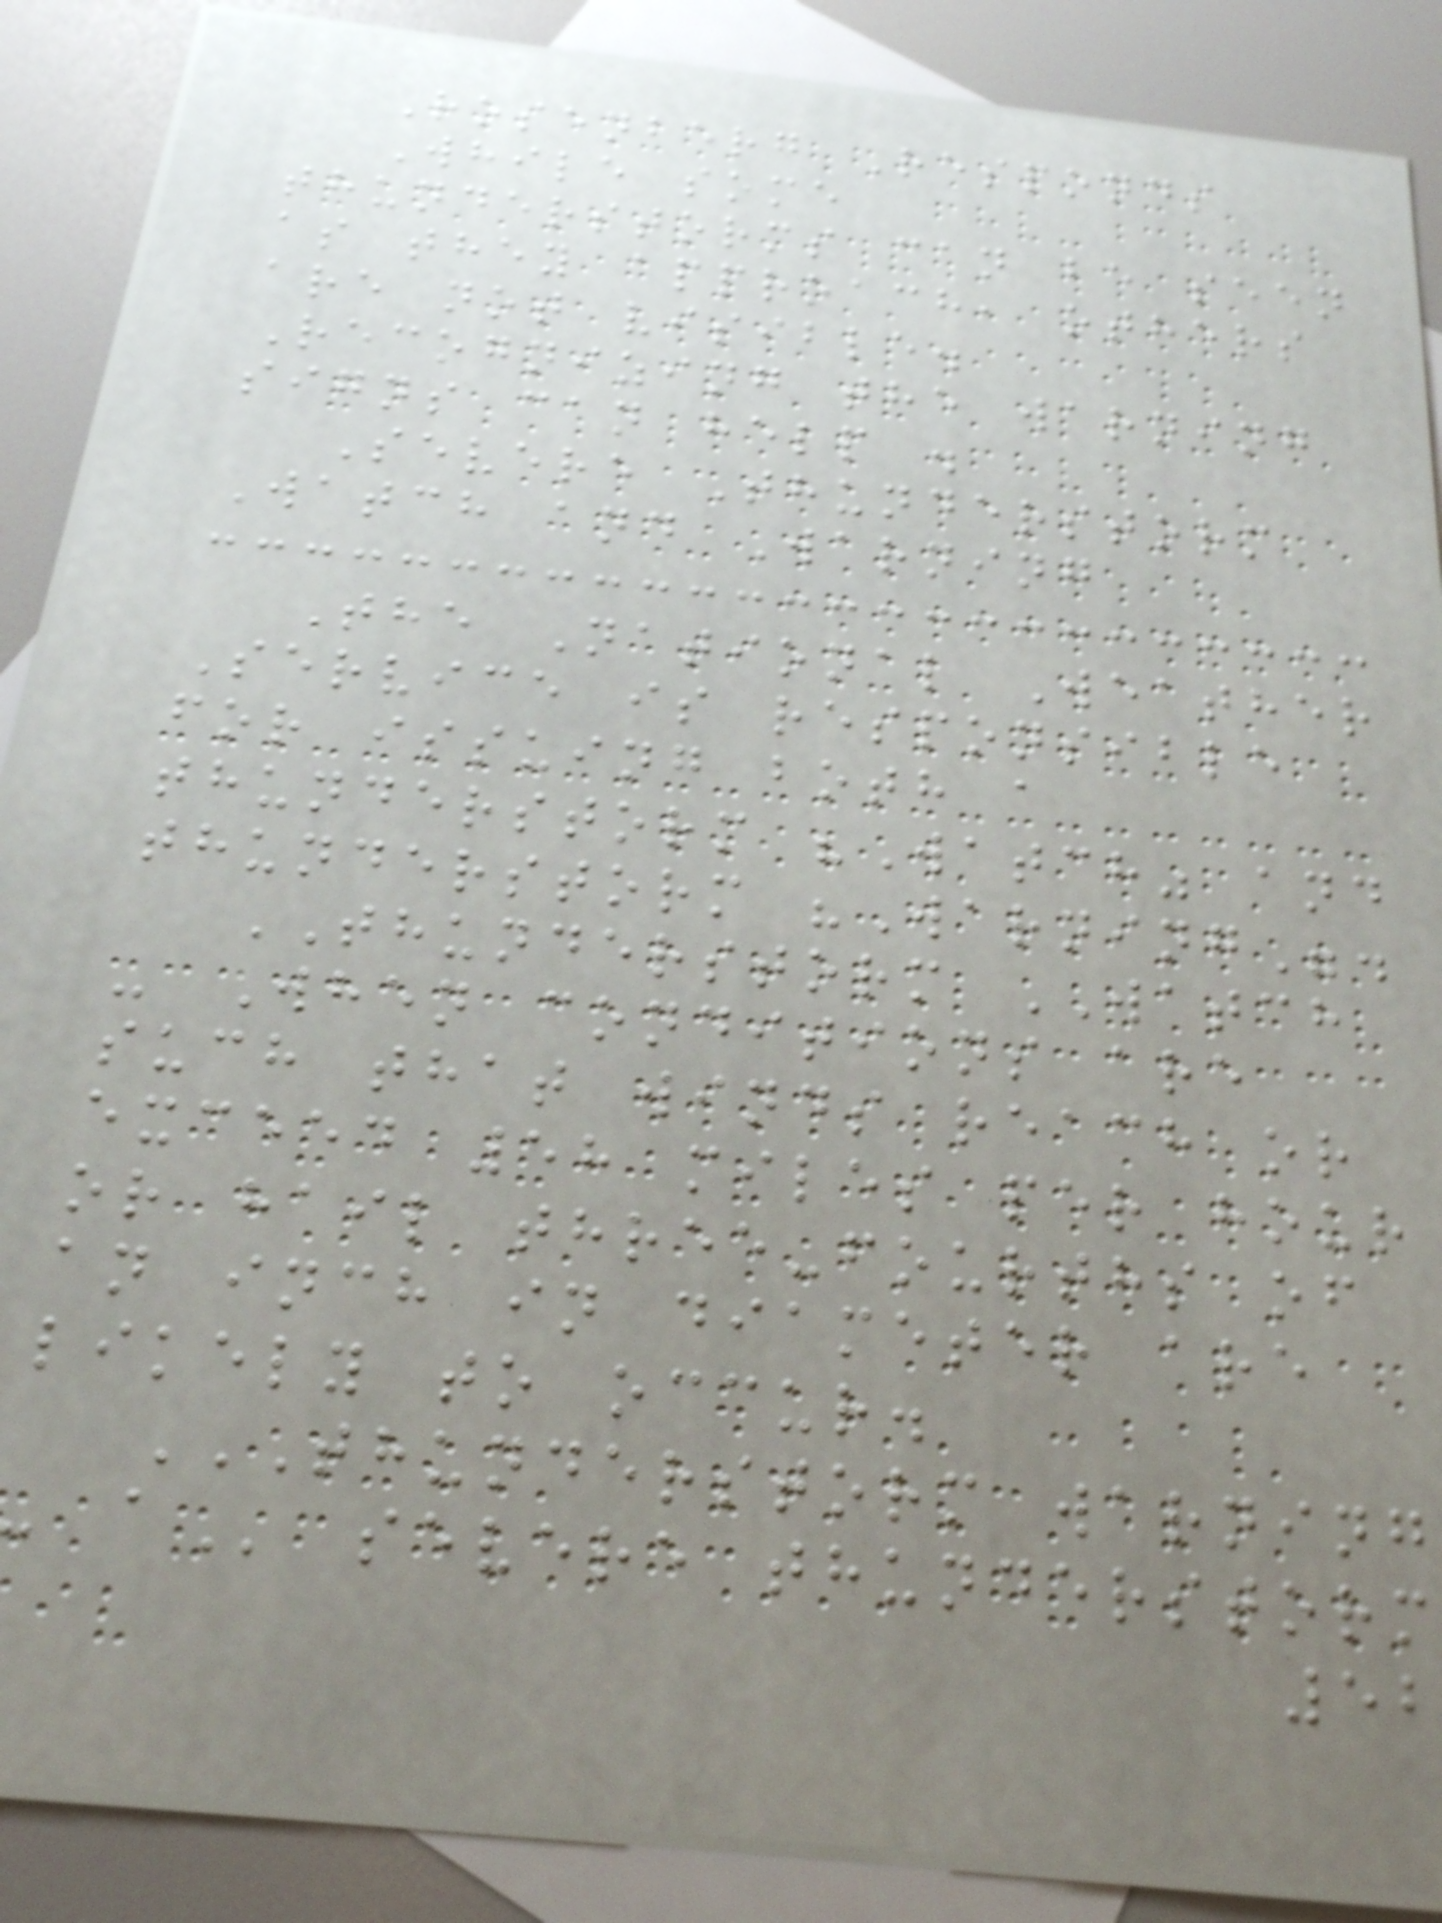Rosenberg Responds
While some
thunderstorms can be seen
as they approach, others
are not visible.
Recognizing the warning
signs can help .
Severe Thunderstorm
Watch and Warning
The National Weather
Service is responsible
for issuing both a
thunderstorm "Watch" and
thunderstorm "Warning".
THUNDERSTORM WATCH
- When conditions are
such that winds reach or
exceed 58 miles per hour
or hail three-fourths of
an inch in diameter are
likely to occur.
THUNDERSTORM WARNING
severe thunderstorm
52
